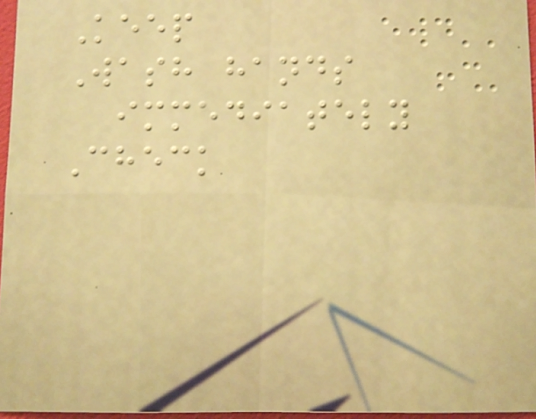Keep
Wash hands
immediately
Check
